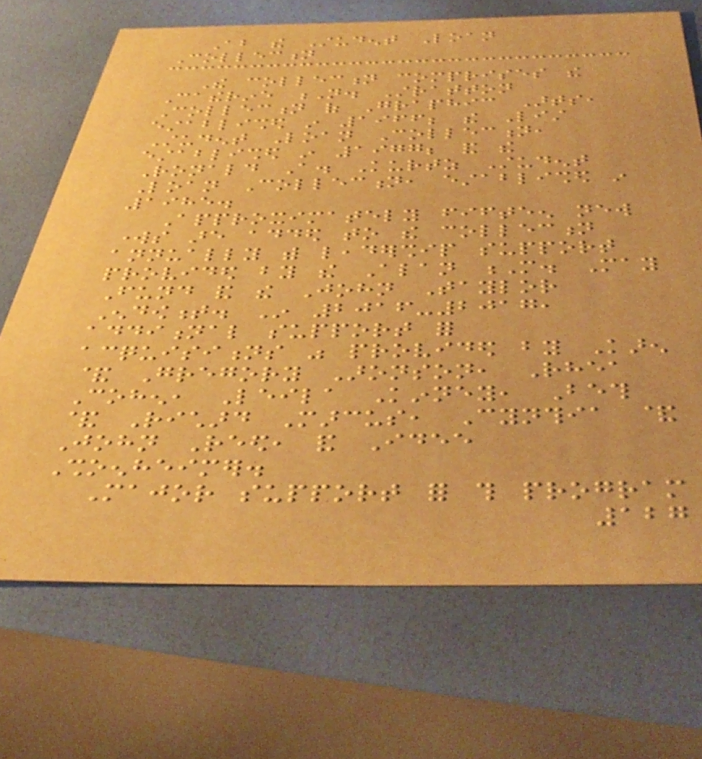About the Student Loan
Collection
The collection comprises the
Catherine N. Stratton
Collection of Graphic Arts,
established in 1966; the List
Student Loan Collection,
established in 1977; and the
Ronald A. Kurtz Student
Loan Collection, established in
1985.
Approximately fifteen new
works are added to the collection
annually with leadership support
provided by the Alan M. May
Fund and the John Taylor
Endowment. In 2016-2017,
additional support for
acquisitions was provided by Karen
& Gregory Aronson, Rhea
Cohen, Leila Kinney, Beth
& Richard Marcus, Cynthia &
John Reed, and Idee
Shoenheimer.
Major support for this program
127
